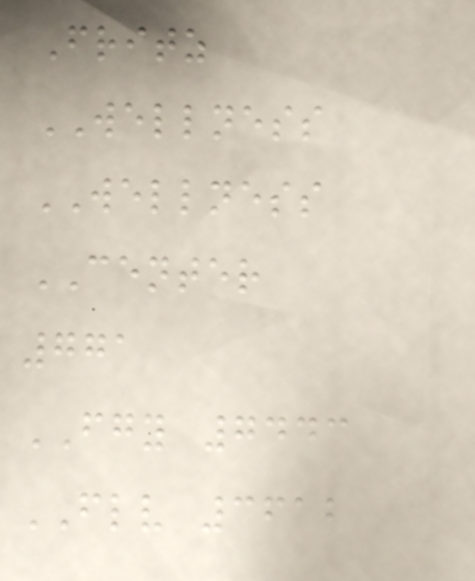Fritz
WELLNESS
WELLNESS
CENTER
771
FGY 7443
FLV 3612
